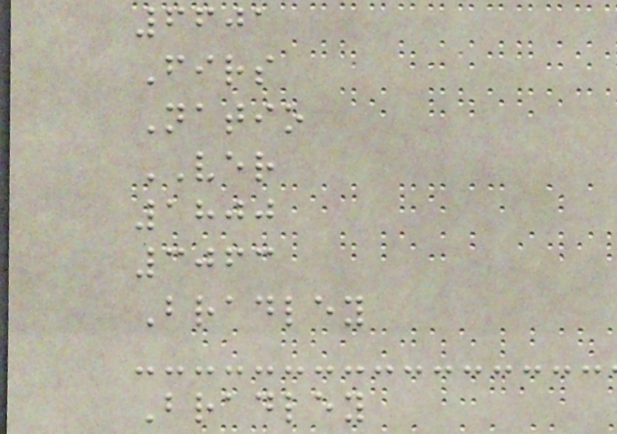6601
Firs
Natio
VER
1800
3063
Bradley
Bradley
